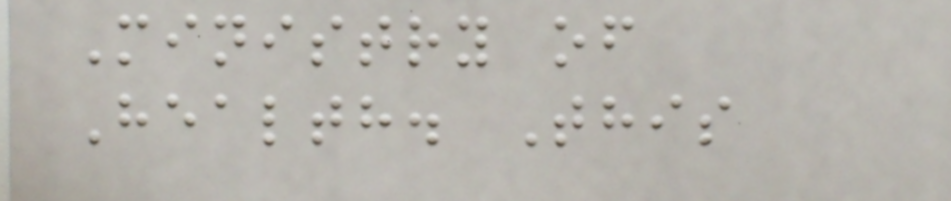Ministry of
Health. This
